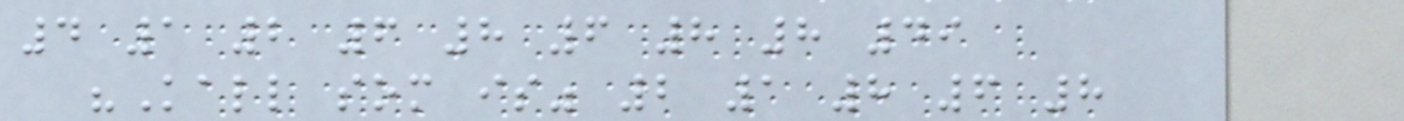4 1 2 6 8 6 8 8 49
"Kall som is" 2 1 8 6 8
